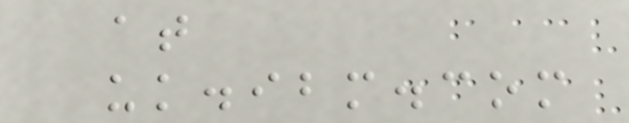at
uk.ibm.com
